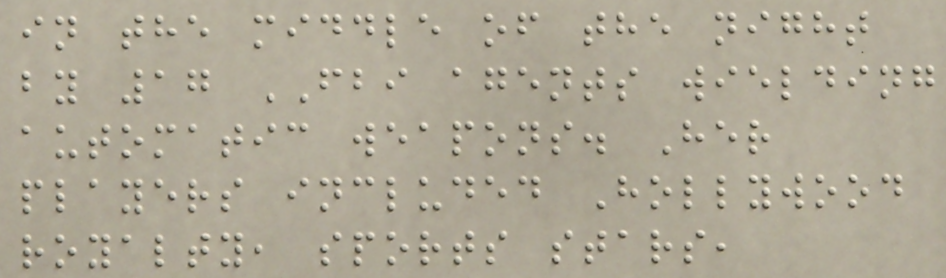in the middle of the night
by 17 FBI agents wielding
automatic weapons. Her
players included Hollywood
royalty, sports stars,
